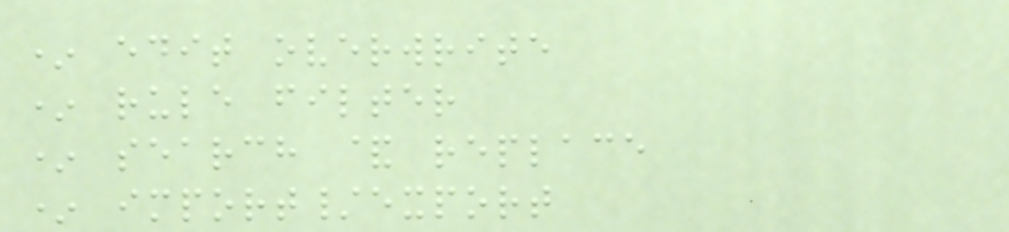* edit overwrite
* rule filter
* search & replace
* import/export
